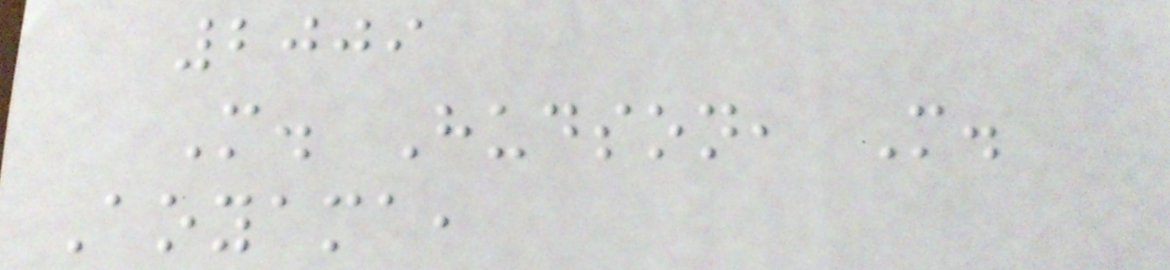2009
M. Hudson, M.
Aoyama,
